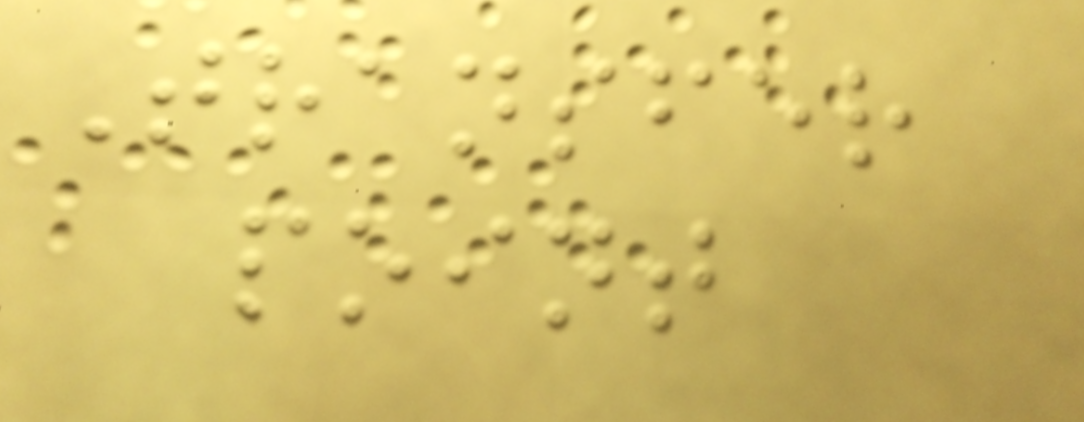Transfer
point
